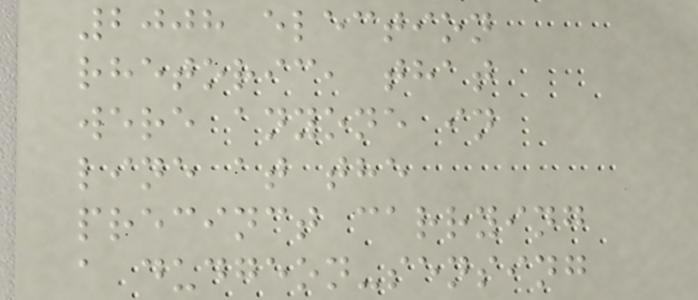2008 election
rhetoric, that
were anyone in
line at the
precinct carrying
a dudgeon-sensing
